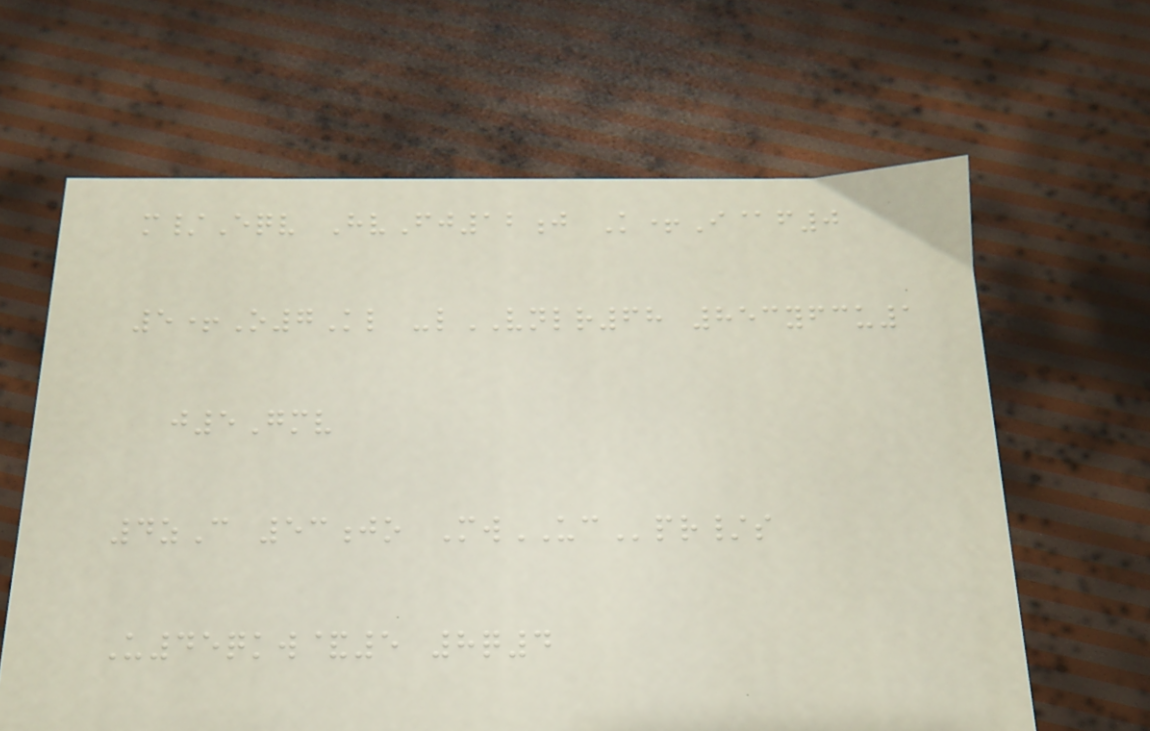m/Eqv HvFj12j K+I@f0
5+O7Kl -lVNLR68 853yfcu1
j5Gmv
4zC 53jo MwUCpr/s
U45qkw&5 8q4
